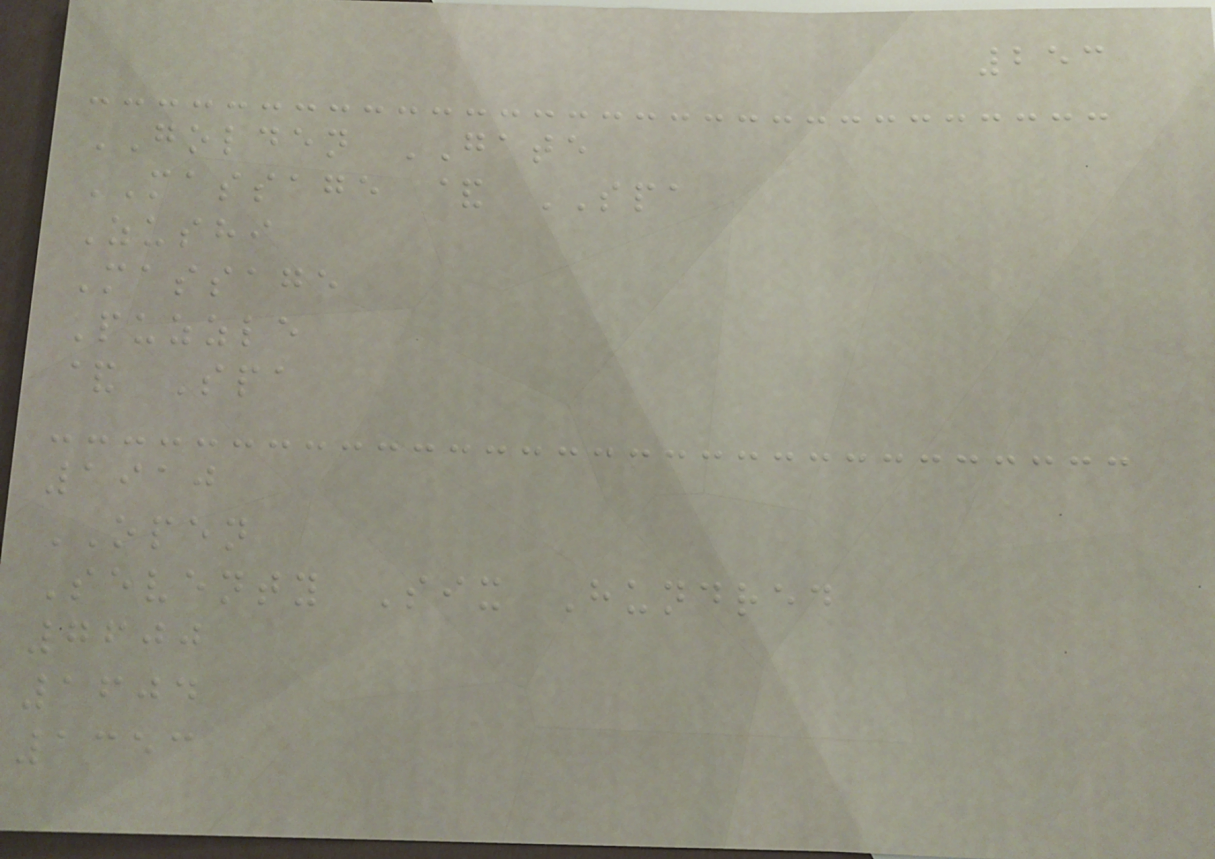253
GOLDEN GATE
MASSAGE & SPA
Zushi
Massage
Puzzle
& Spa
1910
OPEN
Seventy Six Hundred
7600
1604
1353
